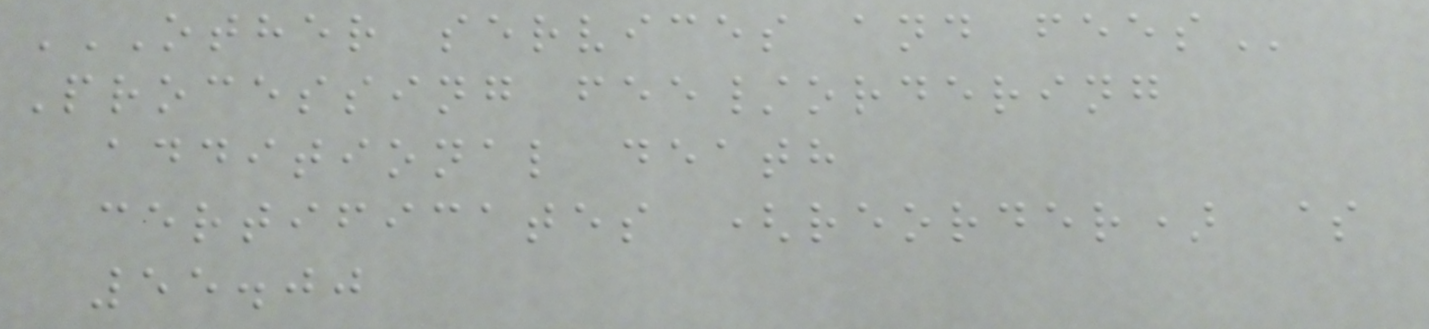OTHER SERVICES AND FEES
Processing fee/ordering
additional death
certificates (reorder) $
55.00
